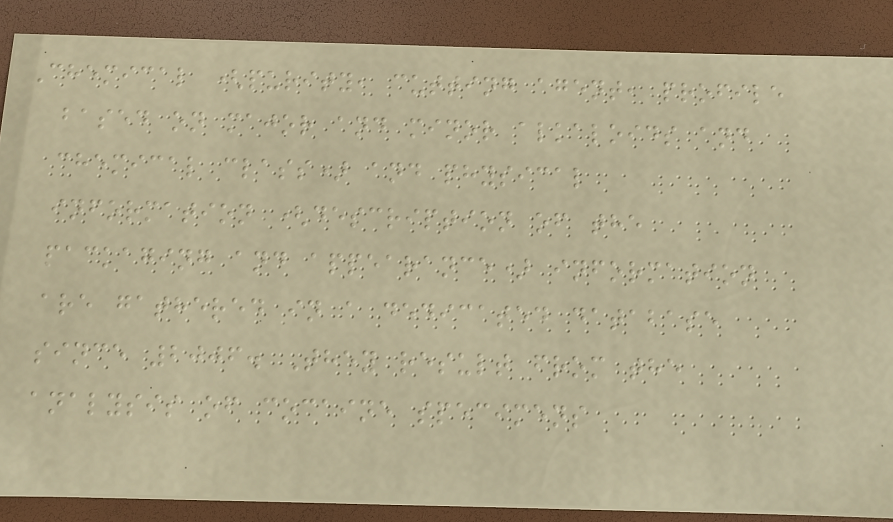Chemical (purity, cutting agent, profile
based on major and minor alkaloids and
chemical class) and physical
information (description of the
packaging and appearance) information
are gathered in a dedicated database
since 2006. They result from the
analysis of cocaine specimens
